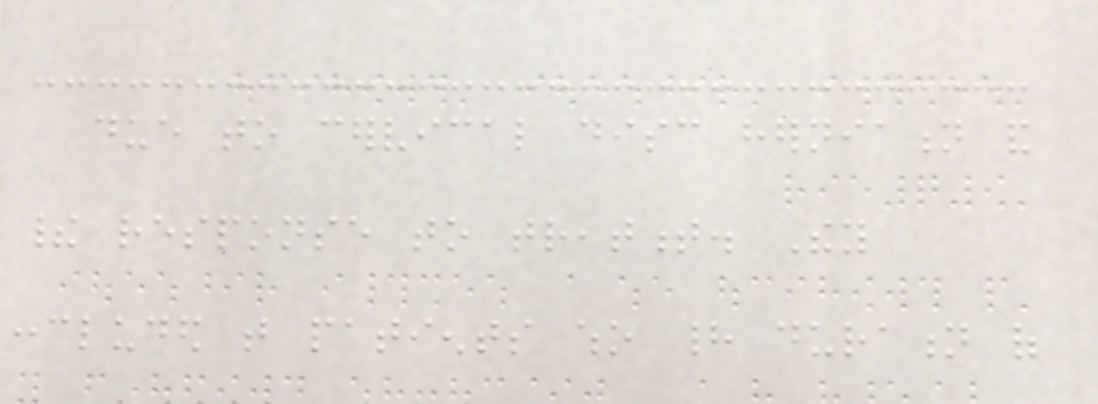due to cervical disc herniation and
their response to treatment. They
concluded that patients who had duration of
